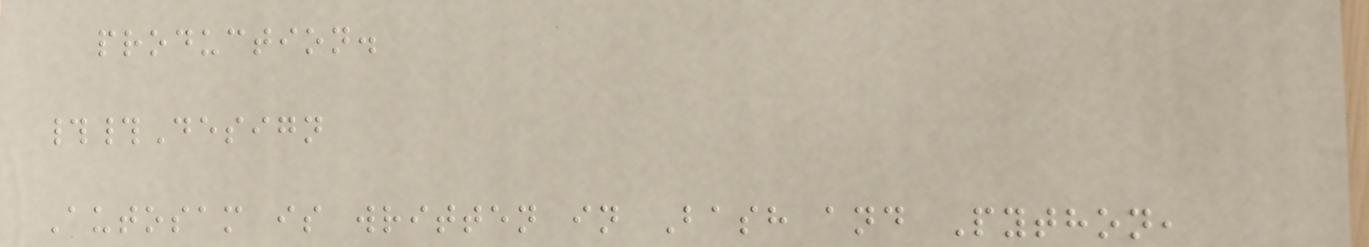production.
##Design
Autosam is written in Bash and Python,
